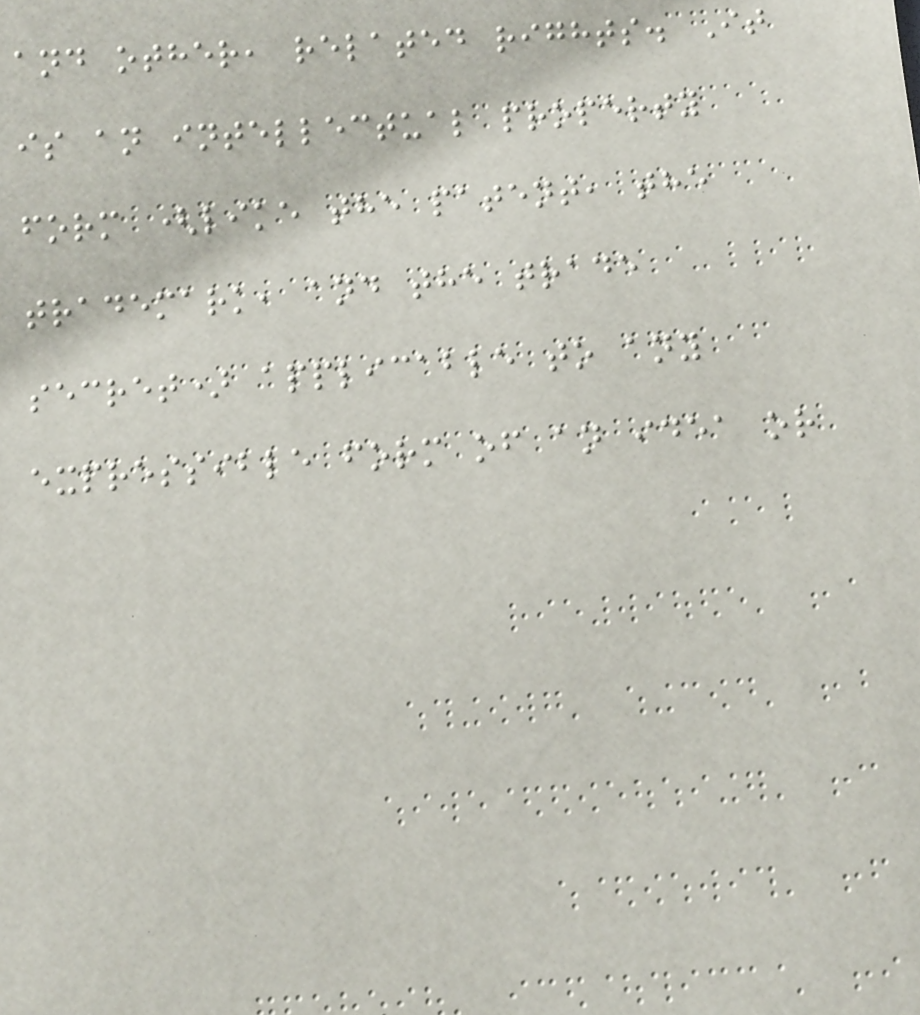and other, related rights. It
is an intellectual property
form (like the patent, the
trademark, and the trade
secret) applicable to any
expressible form of an idea or
